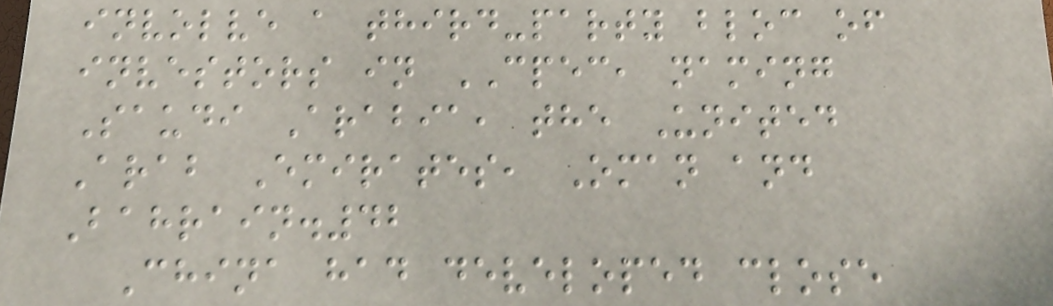involve a third-party bloc of
investors in CPEC, naming
Saudi Arabia, the United
Arab Emirates, Oman and
Bahrain.42
China had developed close
